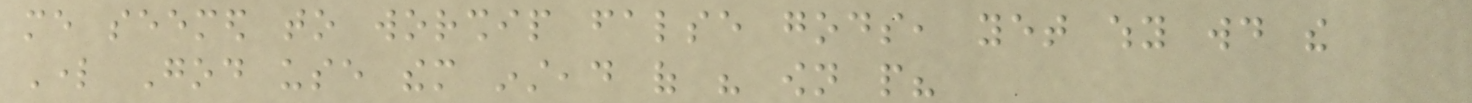me seemed to worship false gods, yet why would the
Lord God use them instead of his own people?
